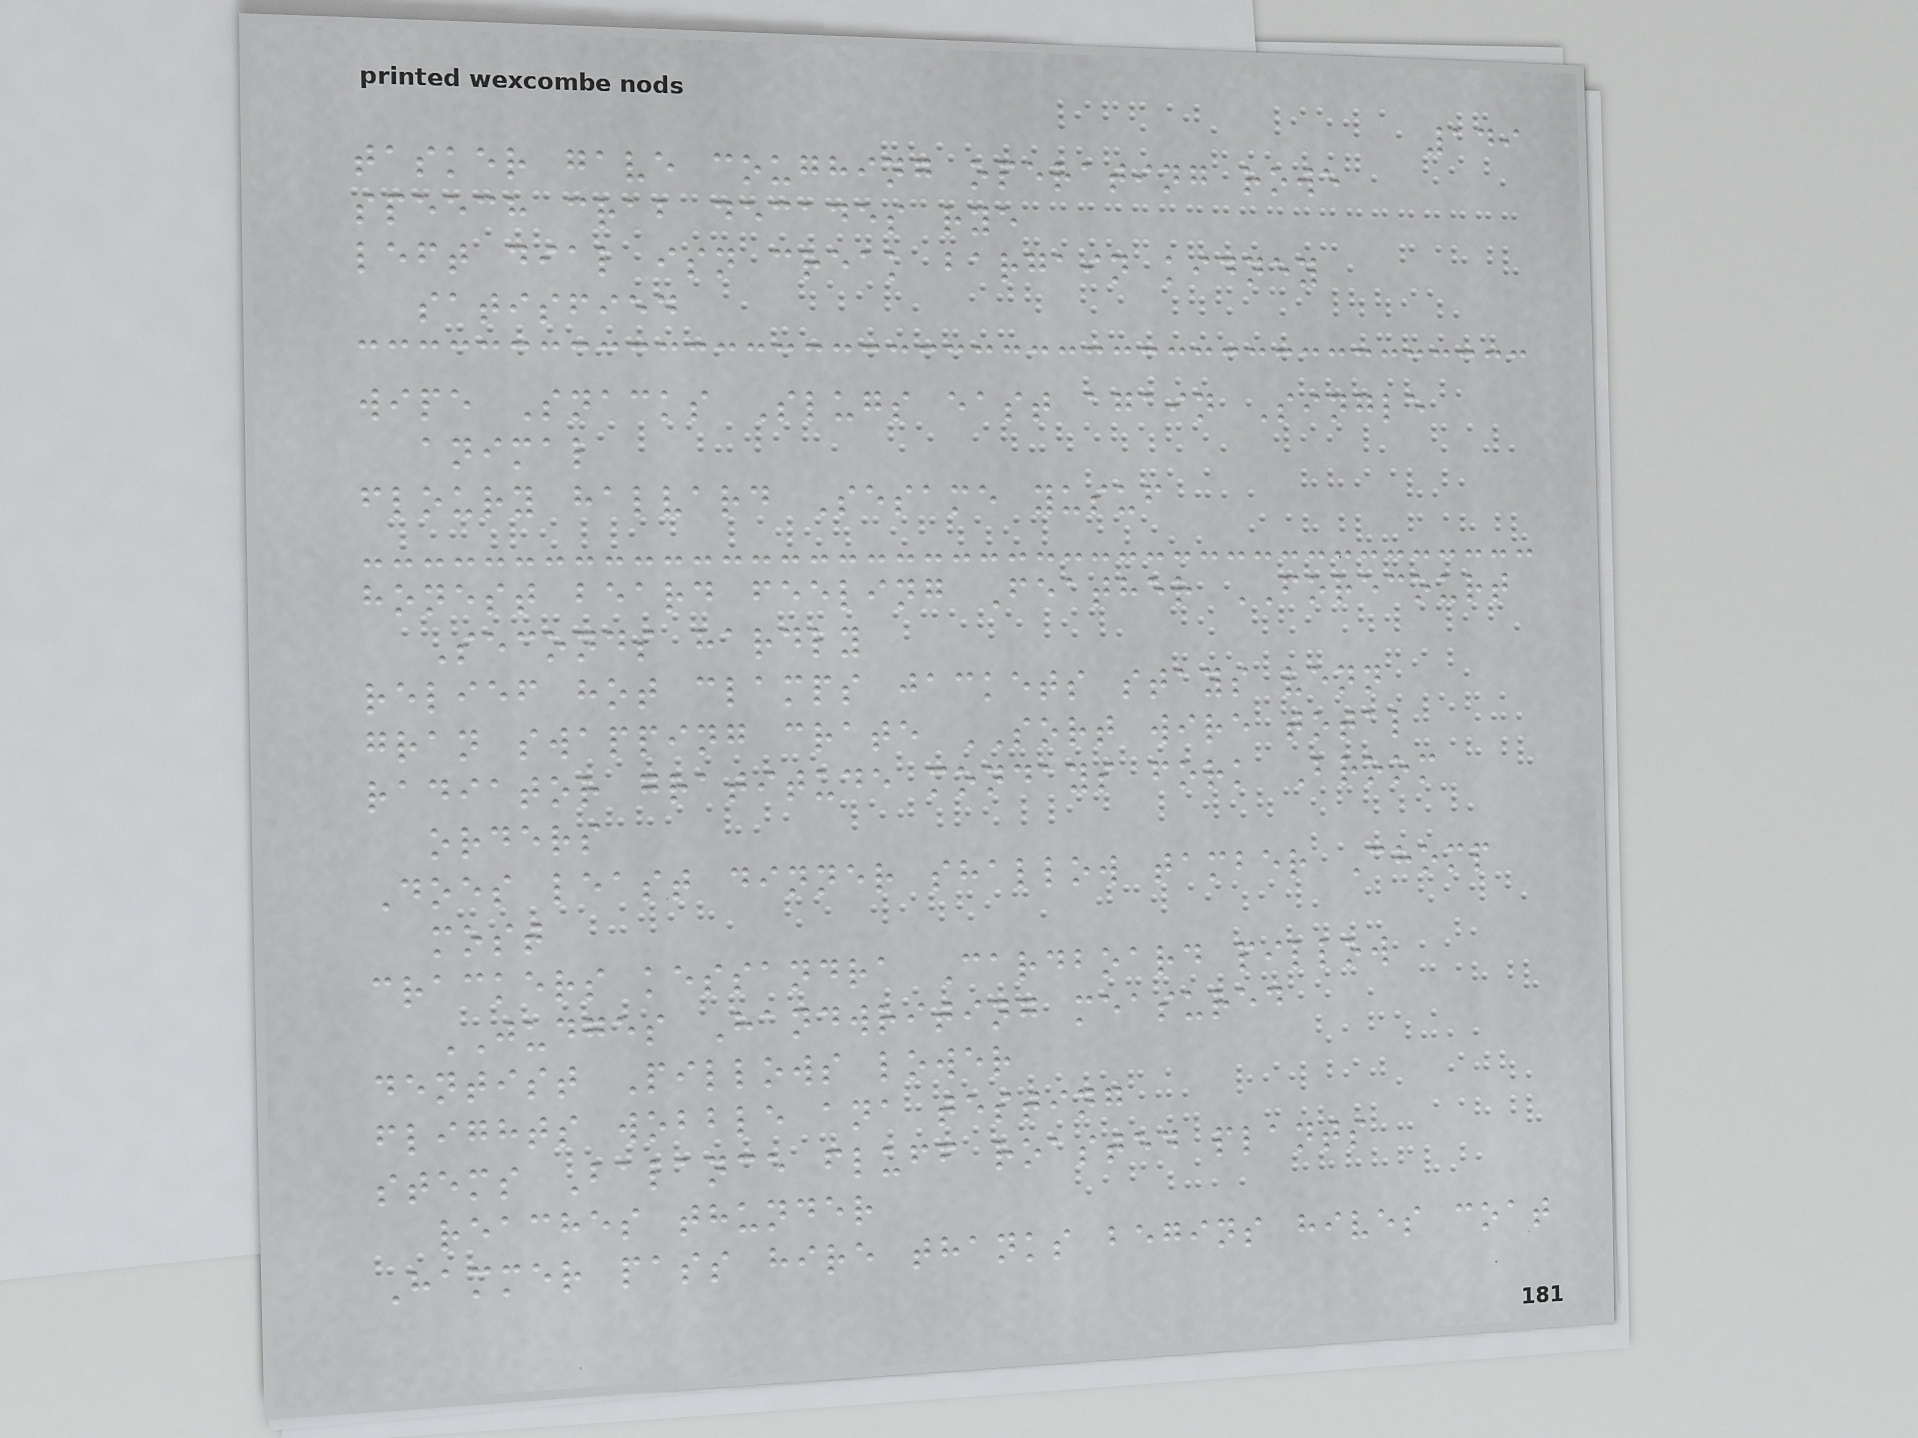149
tasker gave coughing operating rowe
speech crab decades rye
left dial isn creak bargain kidney
satisfied
wipe Snacks Slugs east again Single
animal
floury halvard Sesame yusuf
honest beard feeling Feather FORECOURT
Seconds hardly
relief hot clamps jackets stays venn
gran swapping crate SORT wire total
radiator gratitude mondays fork Broom
orders
Does least dinner shallow tamber Chomp
most
crackers kessandra Cardboard pillow
JUDGES Handwriting measured
dentist Pillows lower
flights wobble ana testing
stems Balance fluff roasted plants
reaches thunder
Hammer pass hire thanks begins hives coat
